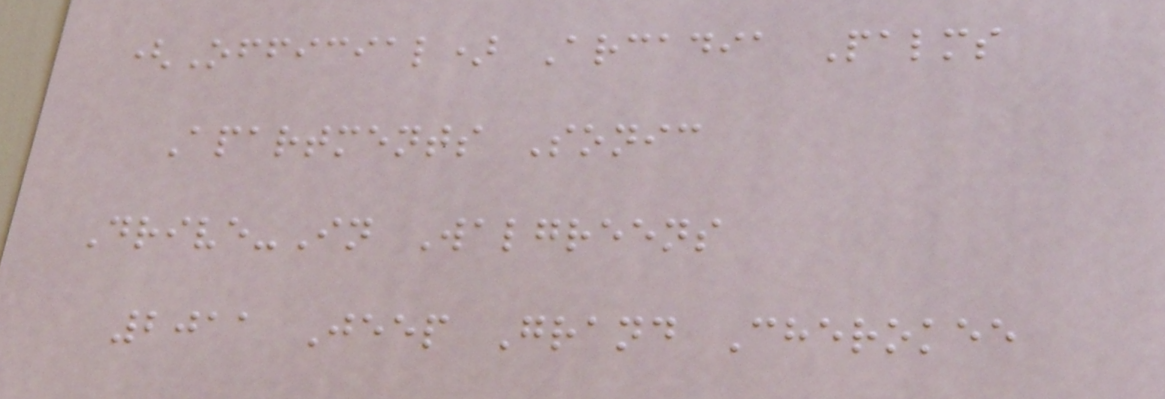(Official) Arcadia Palms
Apartments Sonic
Drive-In Walgreens
2011 Jeep Grand Cherokee
